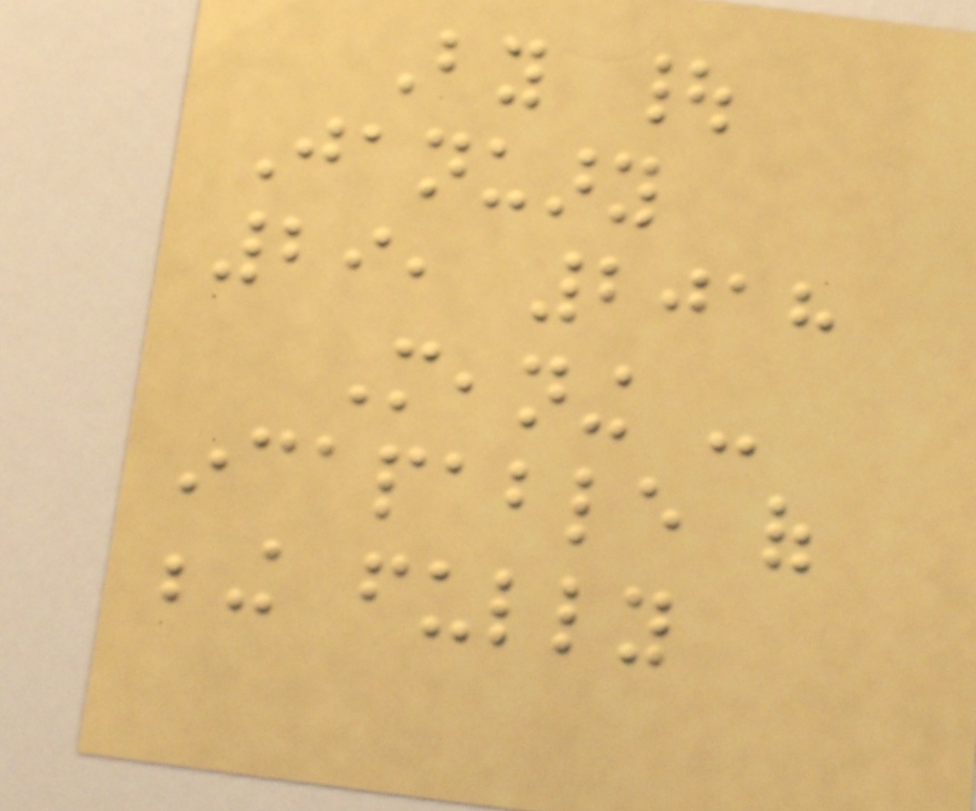By |
January
29, 2018
Meaning -
incapable of
being fully
